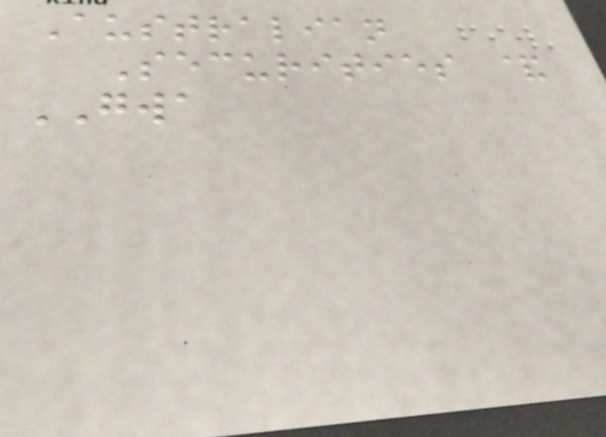Australian
Securities &
GWA
